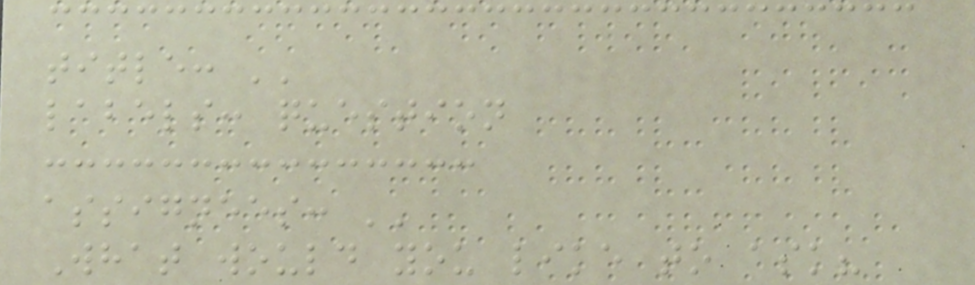title: ''
labels: question
assignees: ''
What would you like to ask?
